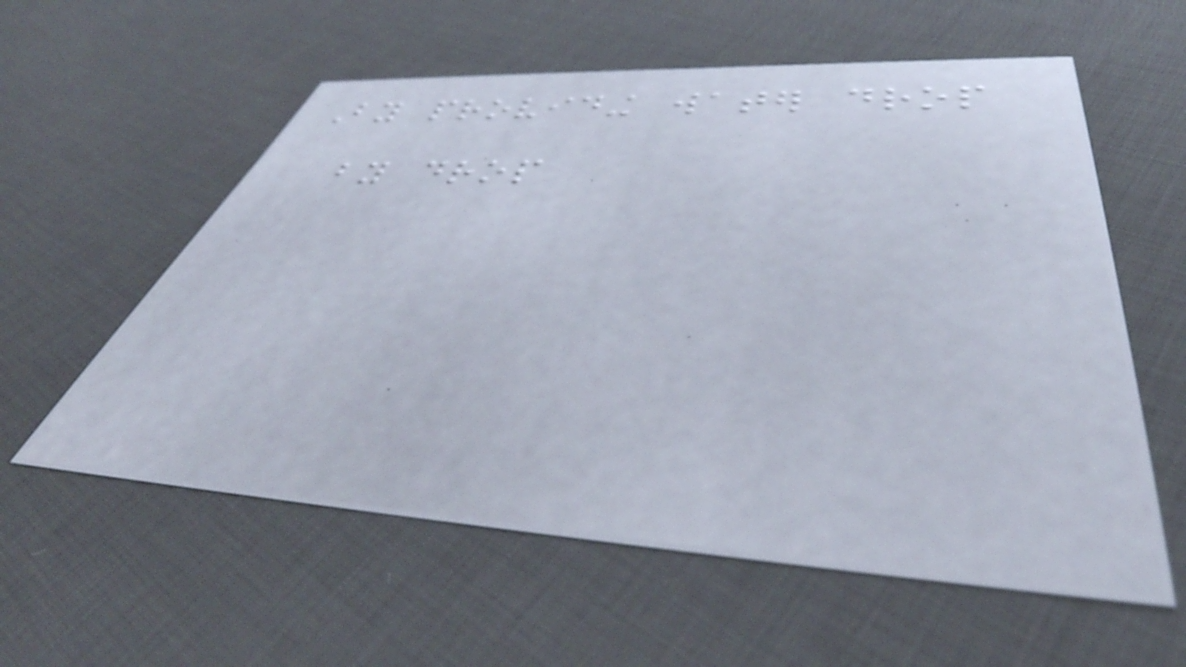By providing water drop
by drop
